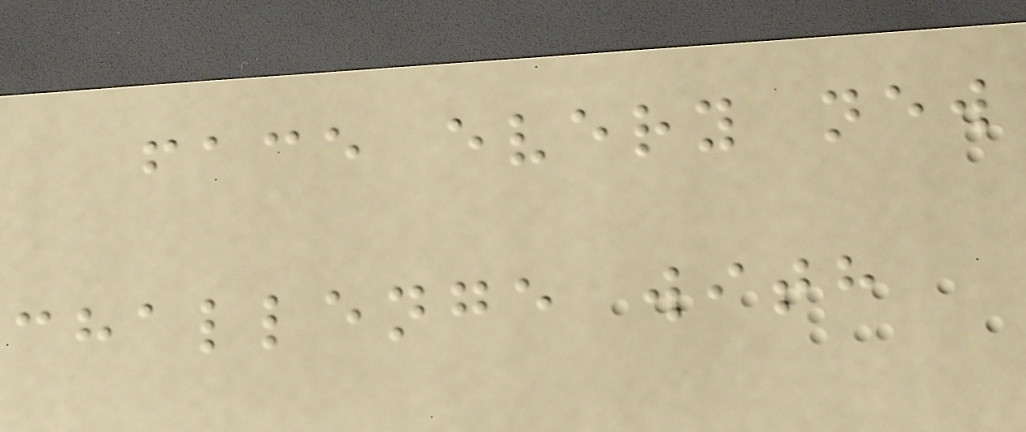face every new
challenge with
